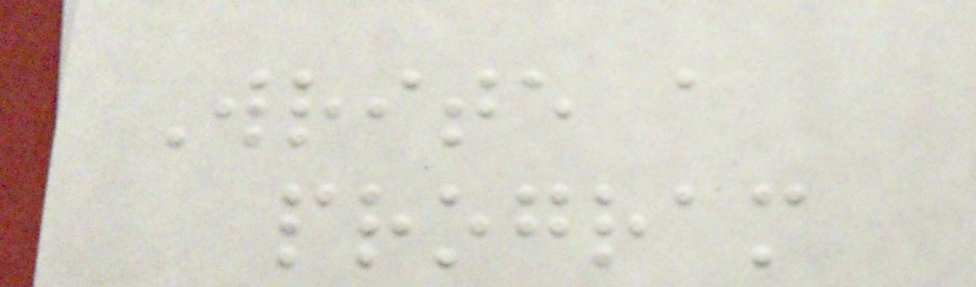Write a
program
